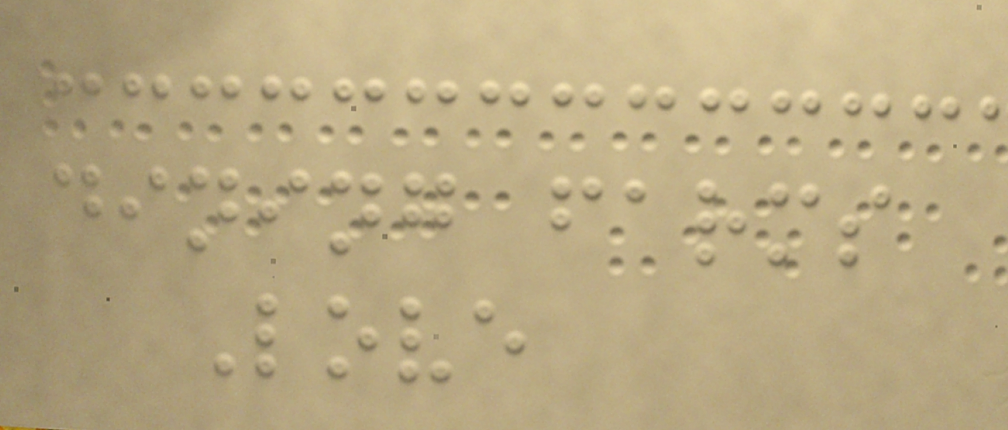dining farms
Love
